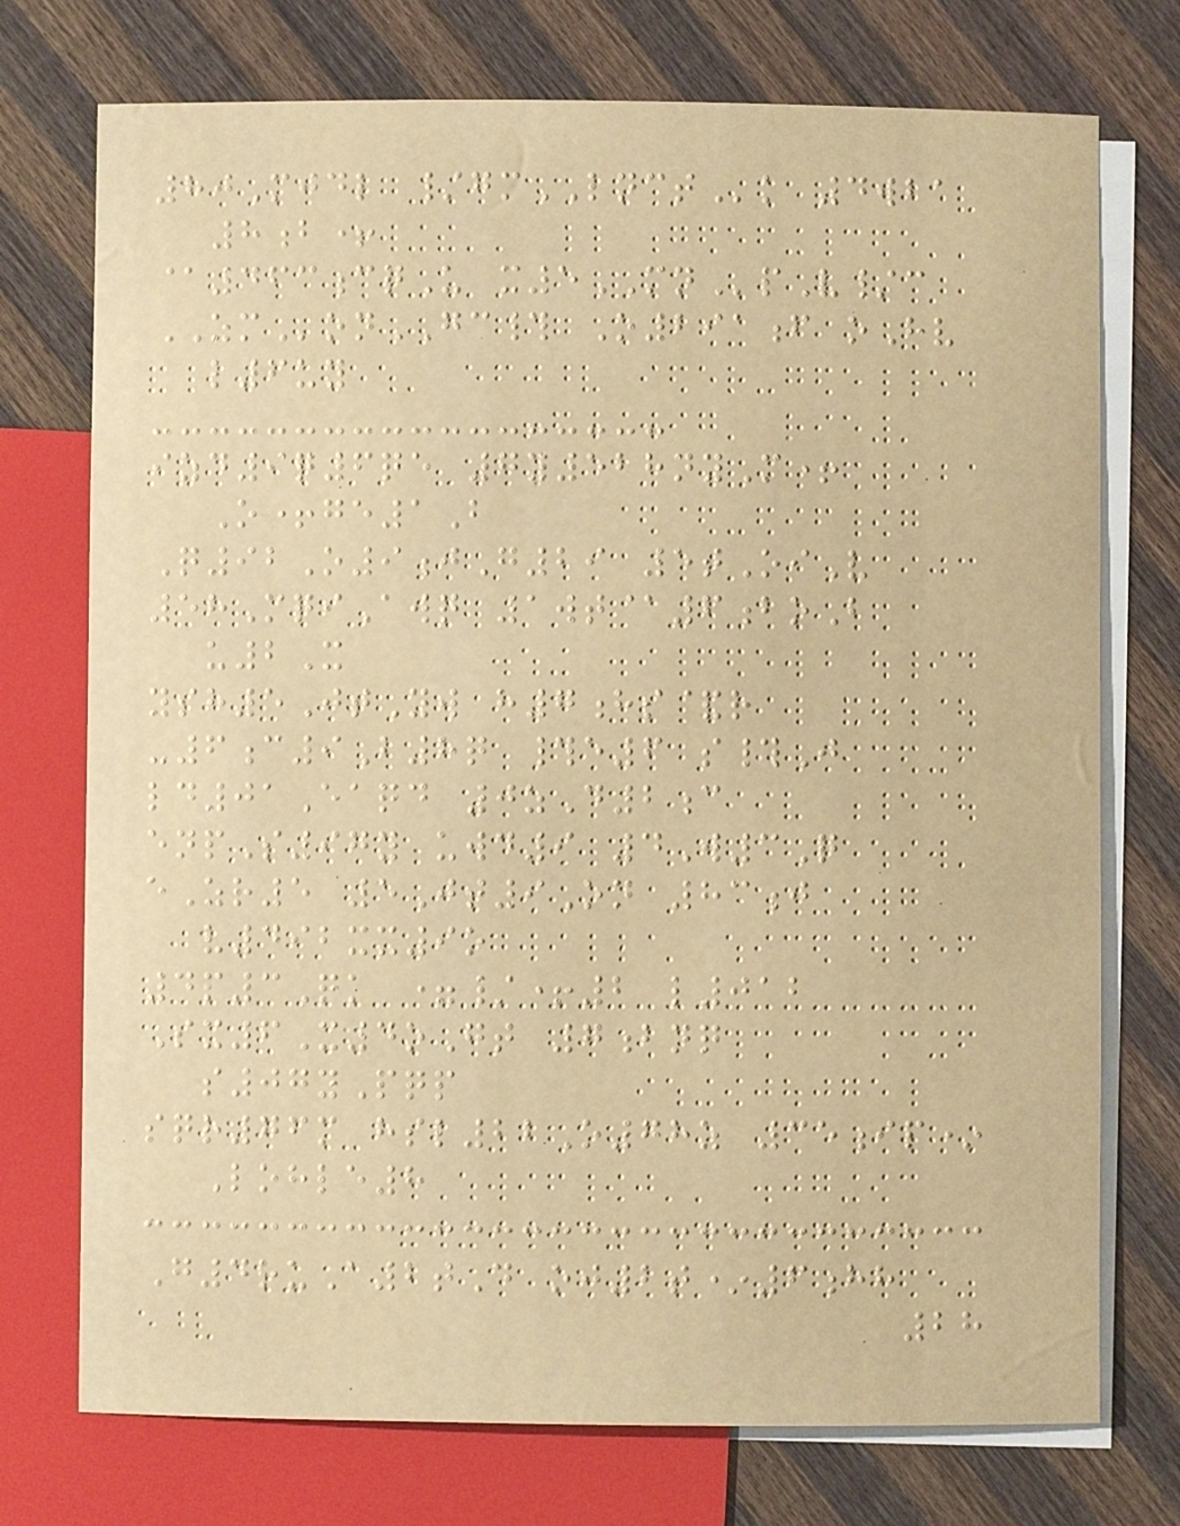80Mjdl /gmLNCTk 4wba
8b+
@463cqU x5MNpV/c
ZMonGC# O291f oHv
l6uy
izd9q6qe 7y528nyM+
O+ge1B
Q92O9jG29 5tOiV
58MqiAwq 1wt@6boB
u2X
ysh5JtYw h7hs&r
-6c9B8q #e6 s#J
ld01Eaqd 0zD2c
enpS97y uwd9 4W3Q
eZr5 5Jt9On 83j
v492xx9o
4p3Qk =/+2 l012
Sx6X4oGt 7bnq
s07yPqp
sqr76m hsl22O78z 35ip*
Lohle8
G4ruA2tD oj2t*6hh
28
